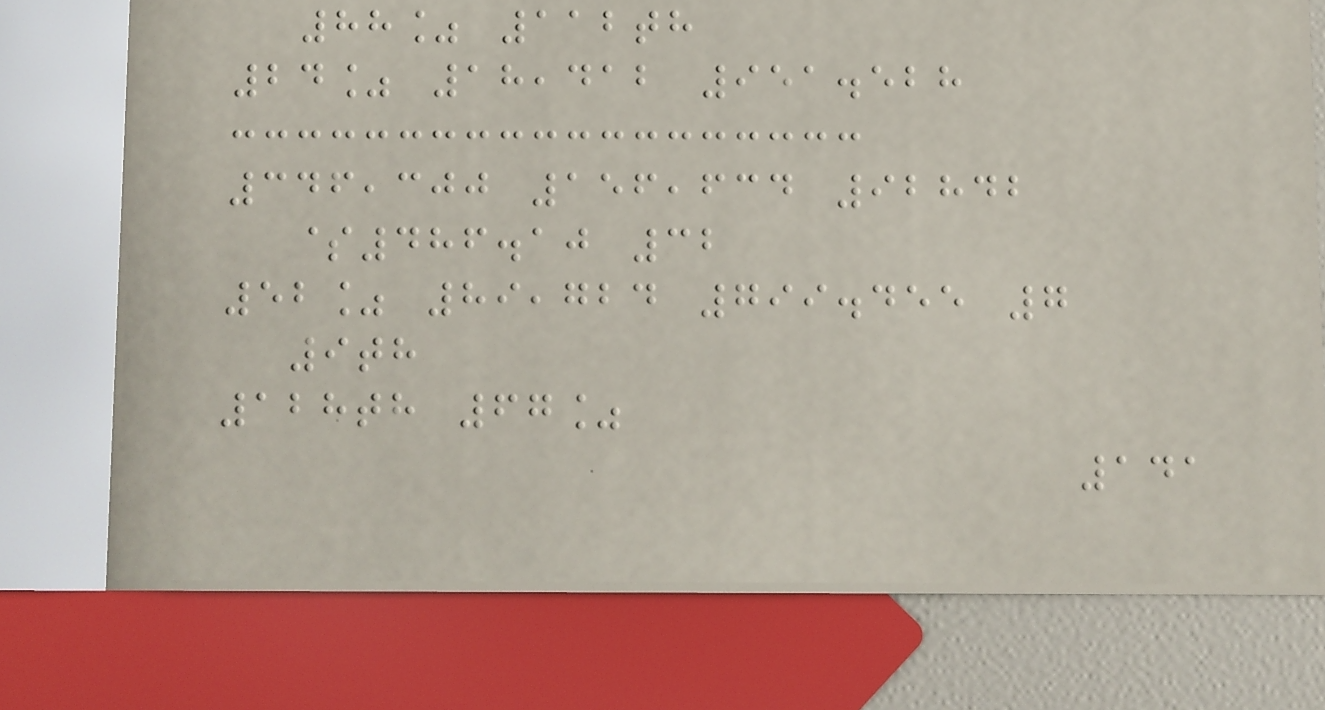88% 112th
24% 18,412 951.528
346,300 156,634 92842
$486.10 32
52% 89,724 799.455 7
9th
128th 67%
141
